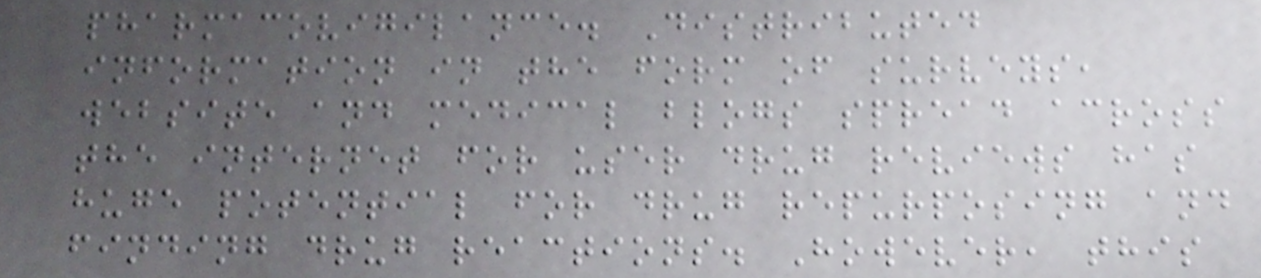pharmacovigilance. Distributed
information in the form of surveys,
website and medical blogs spread across
the internet for user drug reviews has
huge potential for drug repurposing and
finding drug reactions. However, this
